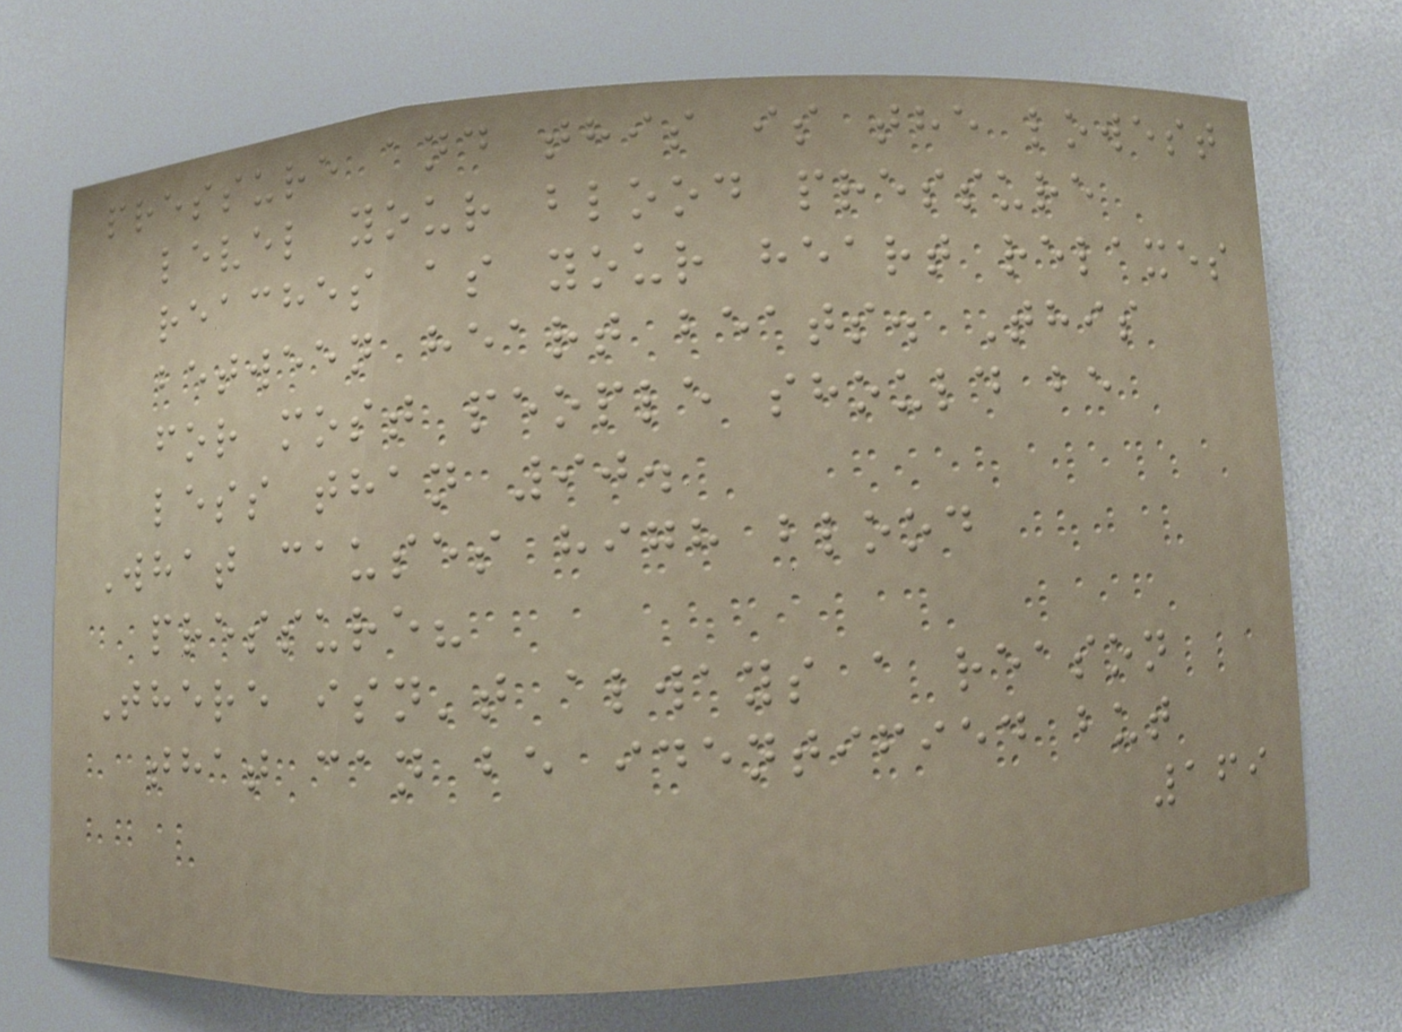pressure and this is the lowest
level your blood pressure
reaches as your heart relaxes
between heart beats. This
for most people should be
less than 90.
What causes high blood
pressure?
There isn't always a reason
that can be identified but
169
